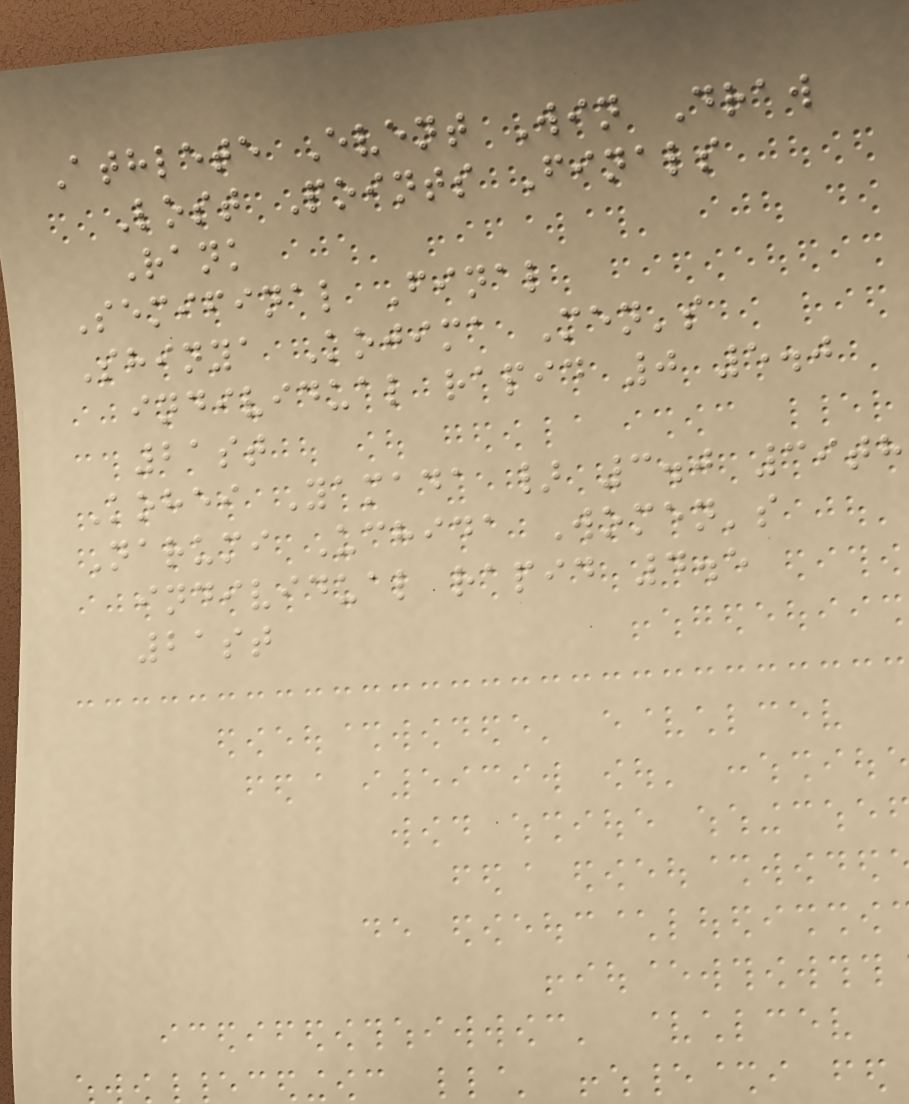Athlete Event Win Draw
Lost Points Finals
Rank
Semifinal Final
Shinya Kojima Men's
individual rapid 0 5.0
21st
Kohei Yamada } 3.0 39th
Narumi Uchida Women's
individual rapid 4.5
21st
